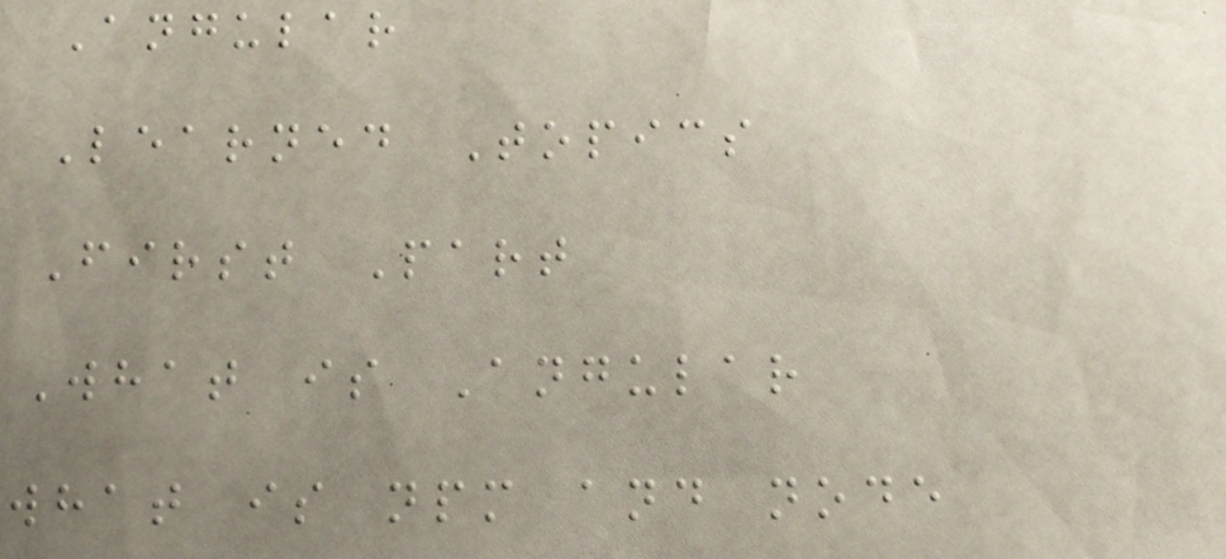Angular
Learned Topics
First Part
What is Angular
what is npm and node
